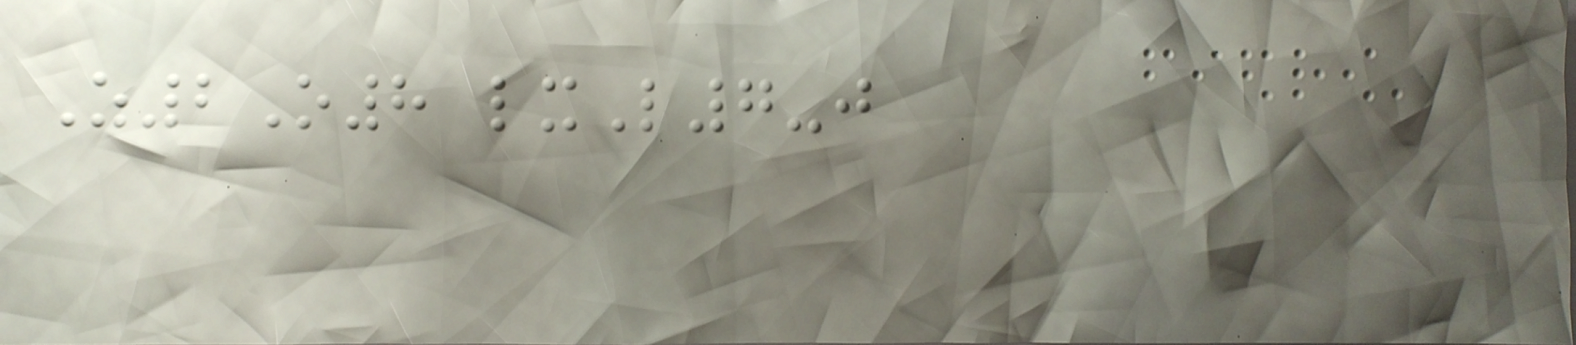Z2O8 lxL7-j
